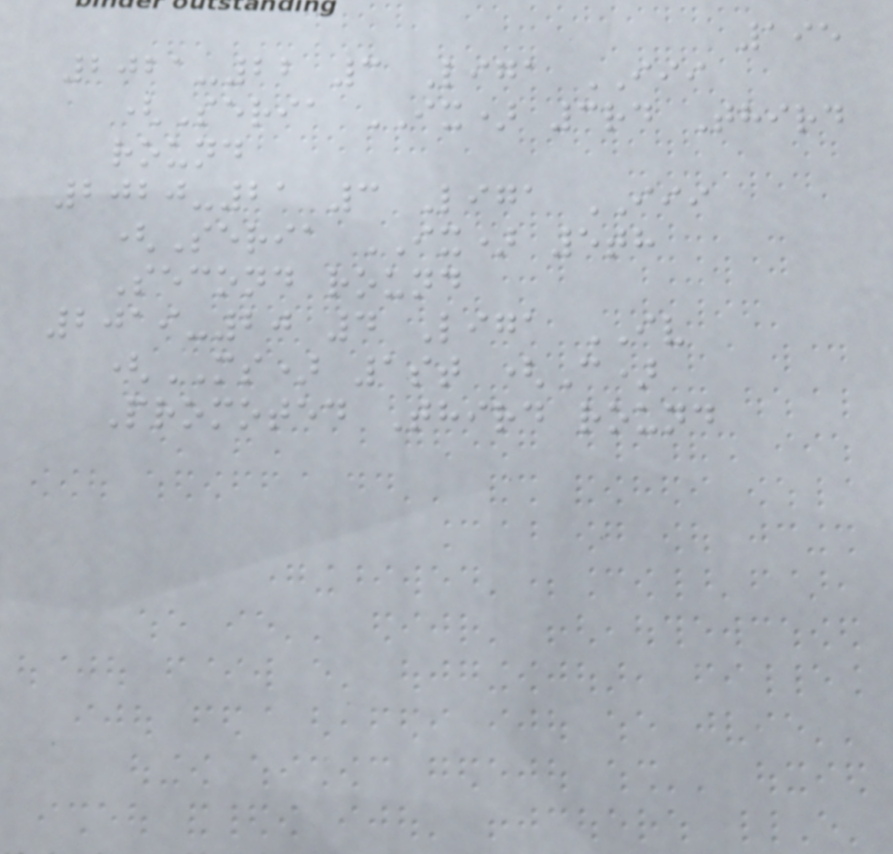195
2021-22 3 Liga III
(Seria IX) 3rd Third
round
2020-21 3 Liga III
(Seria IX) 5th
Second round
2019-20 4 Liga IV
(MS) 1st (C)
Promoted Third round
